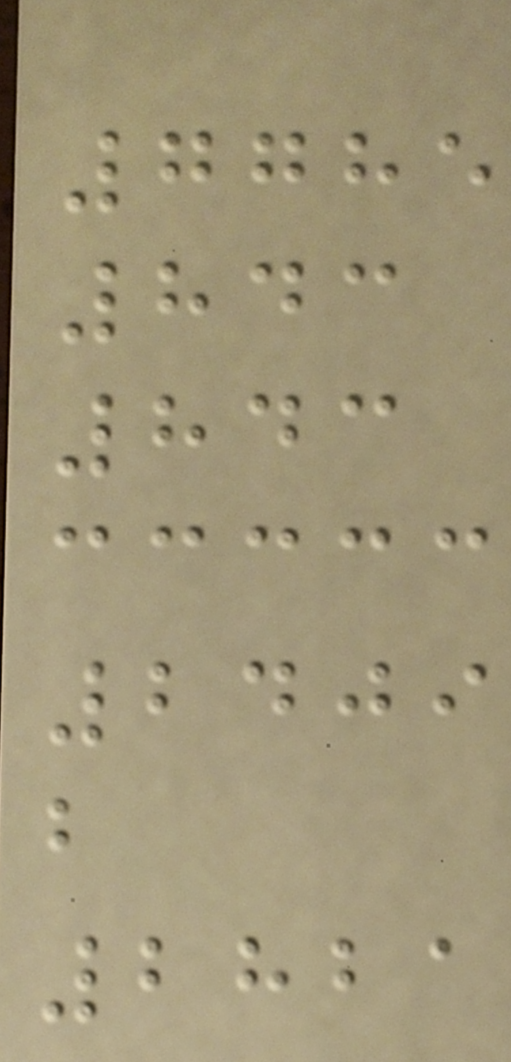7785
843
843
2409
b
2821
